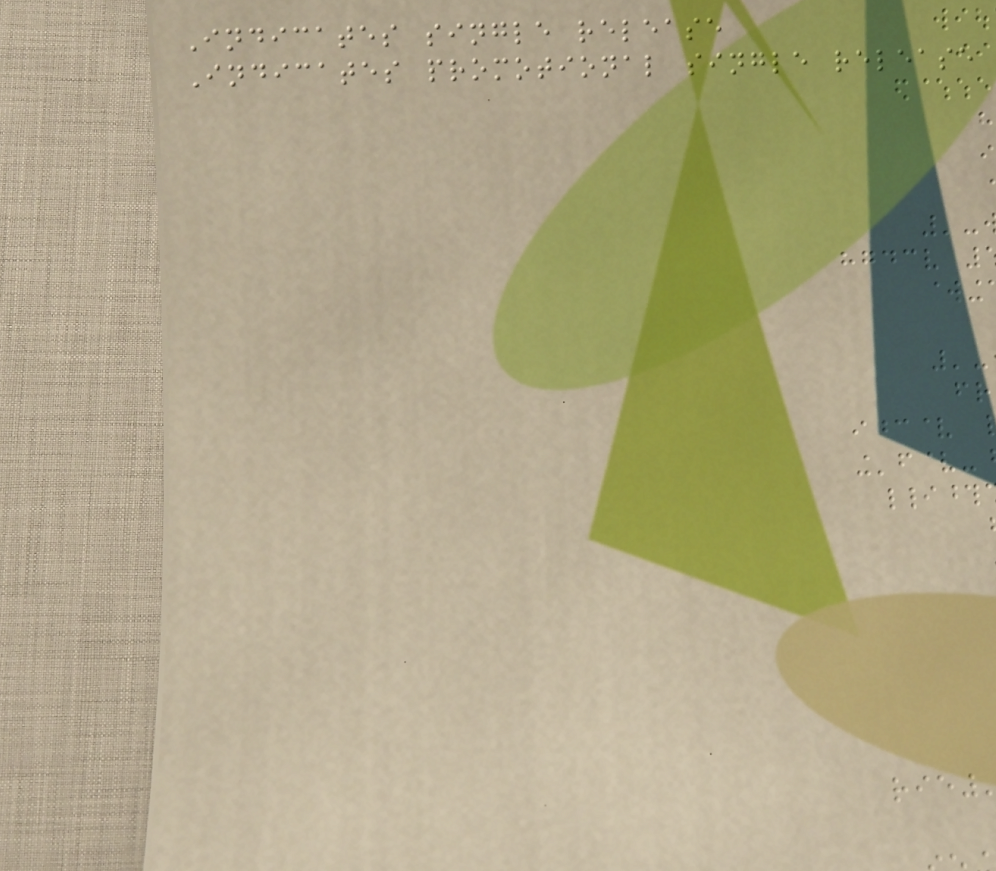Indicates single release
Indicates promotional single release
